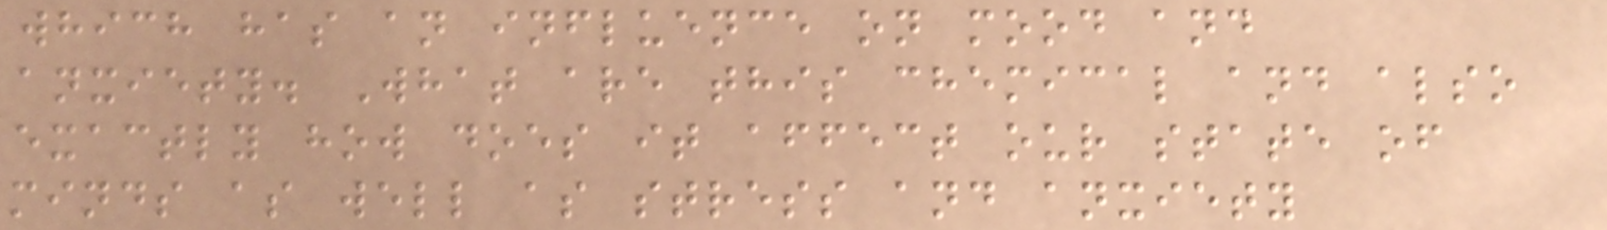which has an influence on mood and
anxiety. What are this chemical and also
exactly how does it affect our state of
minds as well as stress and anxiety
